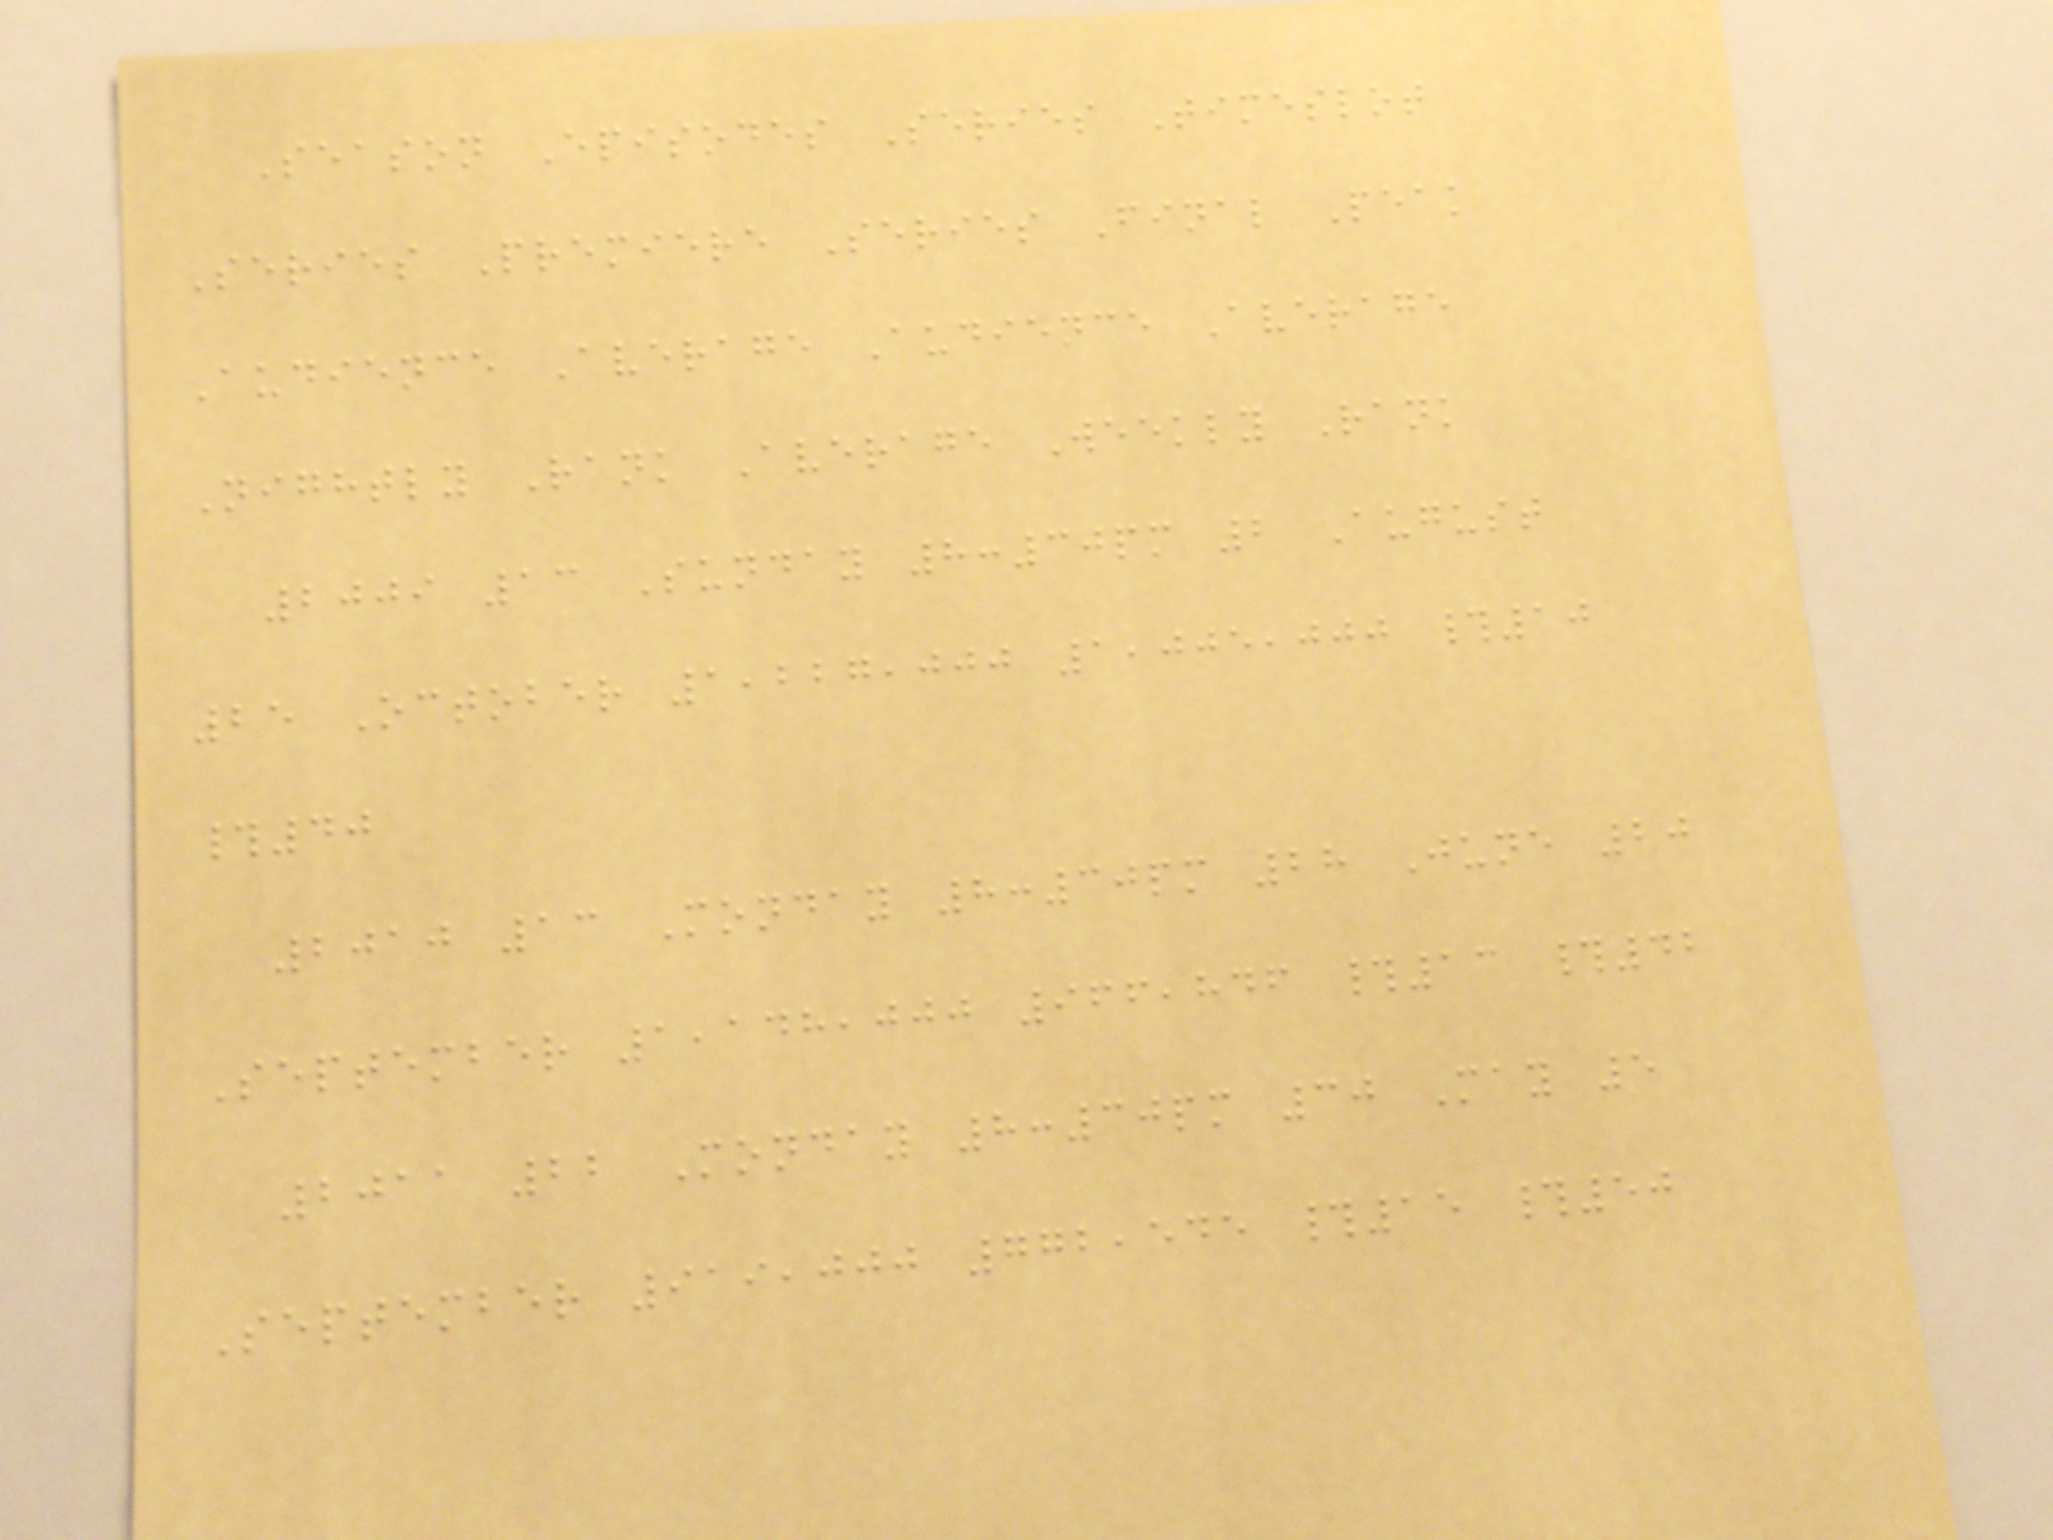Season Episodes Series Timeslot
Series Premiere Series Final Peak
Audience Average Audience Average
Nightly Rank Average Weekly Rank
2009 13 Sunday 8:30pm 2 August
25 October 1,227,000 1,005,000 #10
#40
2010 13 Monday 8:30pm 28 June 20
September 1,148,000 966,846 #13 #42
2011 22 Monday 8:30pm 30 May 5
September 919,000 772,545 #15 #50
